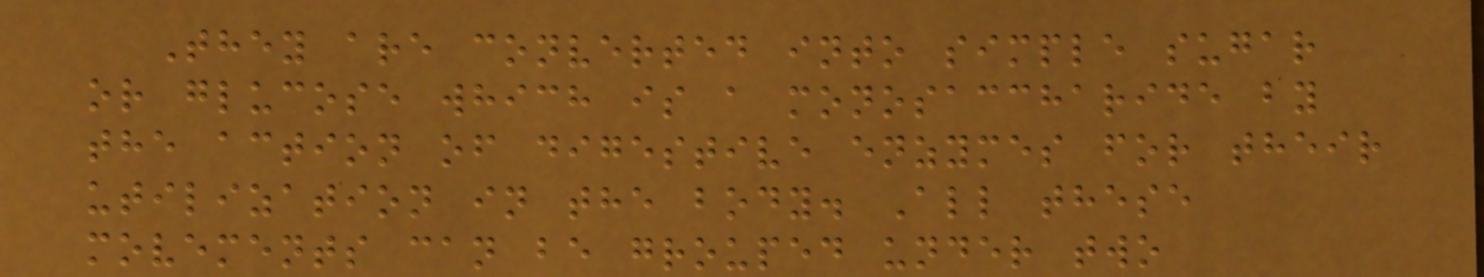They are converted into simple sugar
or glucose which is a monosaccharide by
the action of digestive enzymes for their
utilization in the body. All these
movements can be grouped under two
